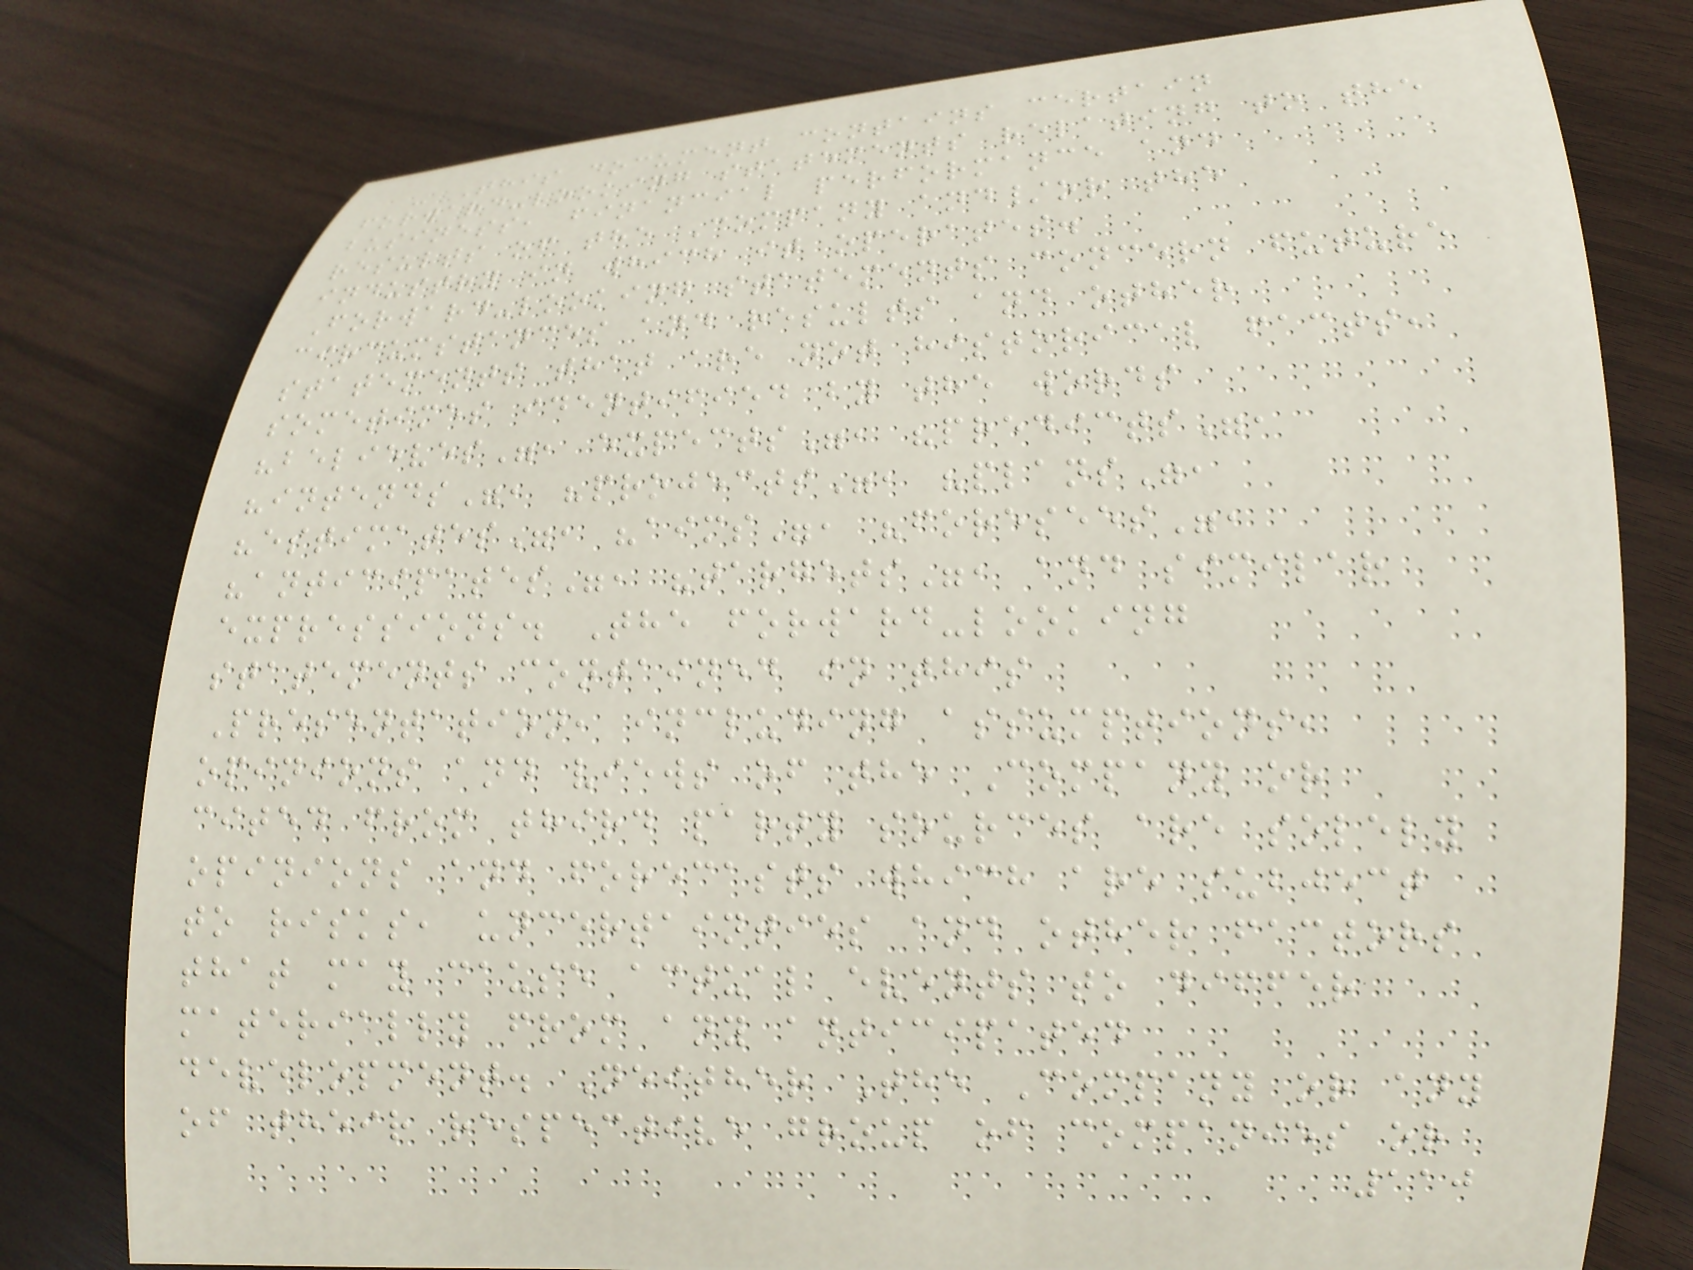- This document contains certain
forward-looking statements relating to the
business, financial performance and
results of the Company and/or the
industry in which it operates.
Forward-looking statements concern future
circumstances and results and other
statements that are not historical facts,
sometimes identified by the words
"believes", expects", "predicts",
"intends", "projects", "plans",
"estimates", "aims", "foresees",
"anticipates", "targets", and similar
expressions. The forward-looking
statements contained in this
Presentation, including assumptions,
opinions and views of the Company or
cited from third party sources are solely
opinions and forecasts which are subject
to risks, uncertainties and other factors
that may cause actual events to differ
materially from any anticipated
development. Neither The Company or any
of their respective group of companies or
110
